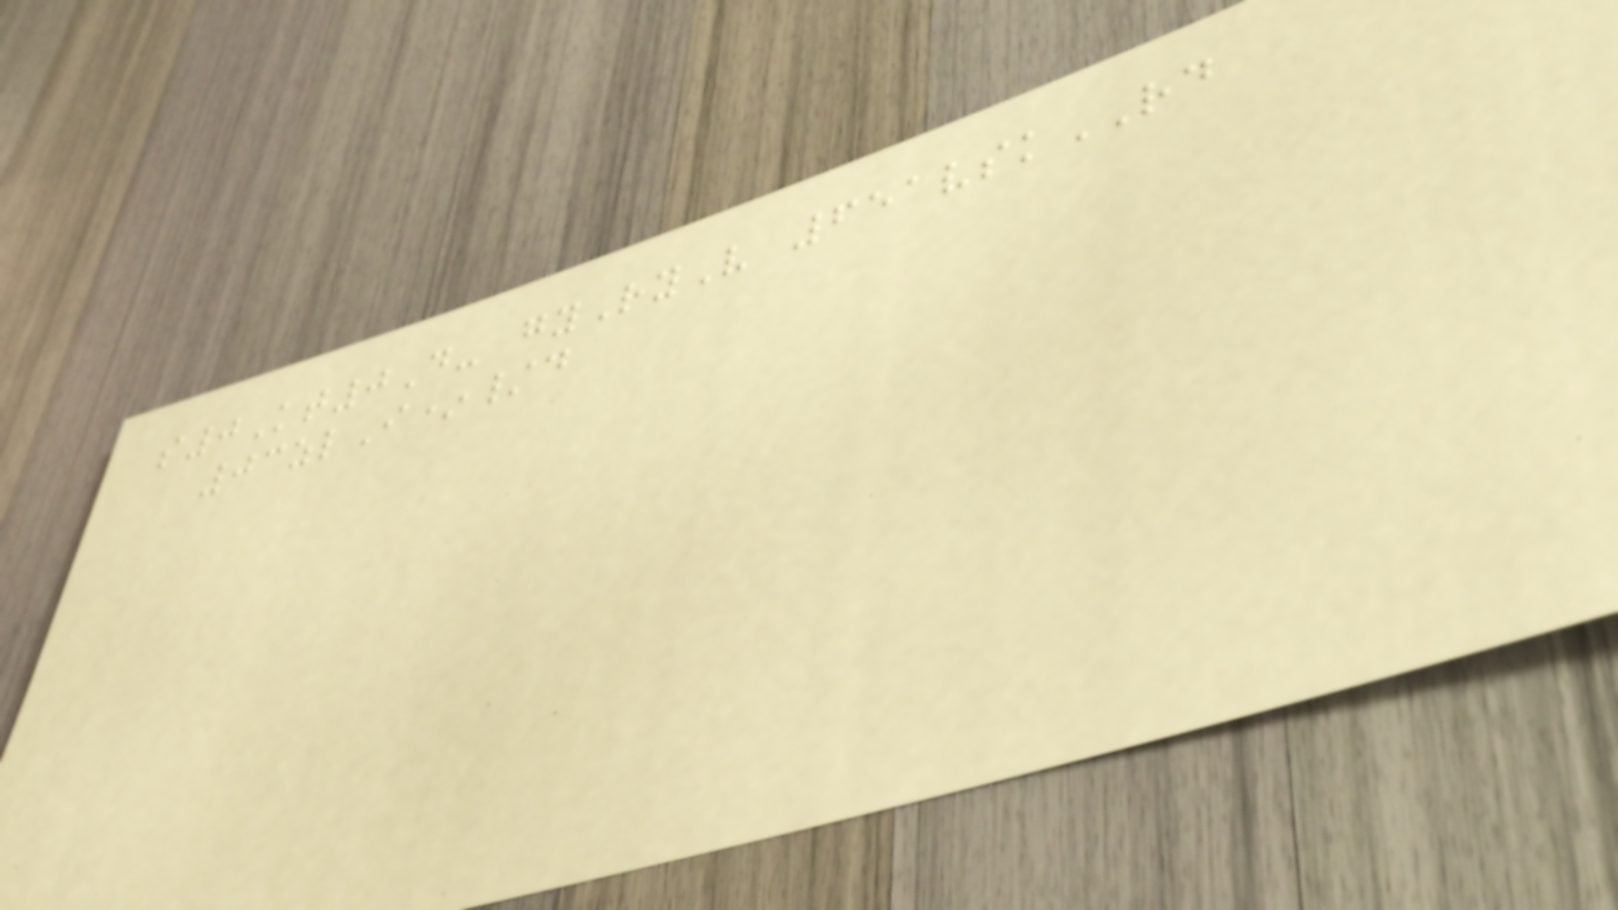s0Kt0D- gyRyV 651vskRD
03zlI*/d
